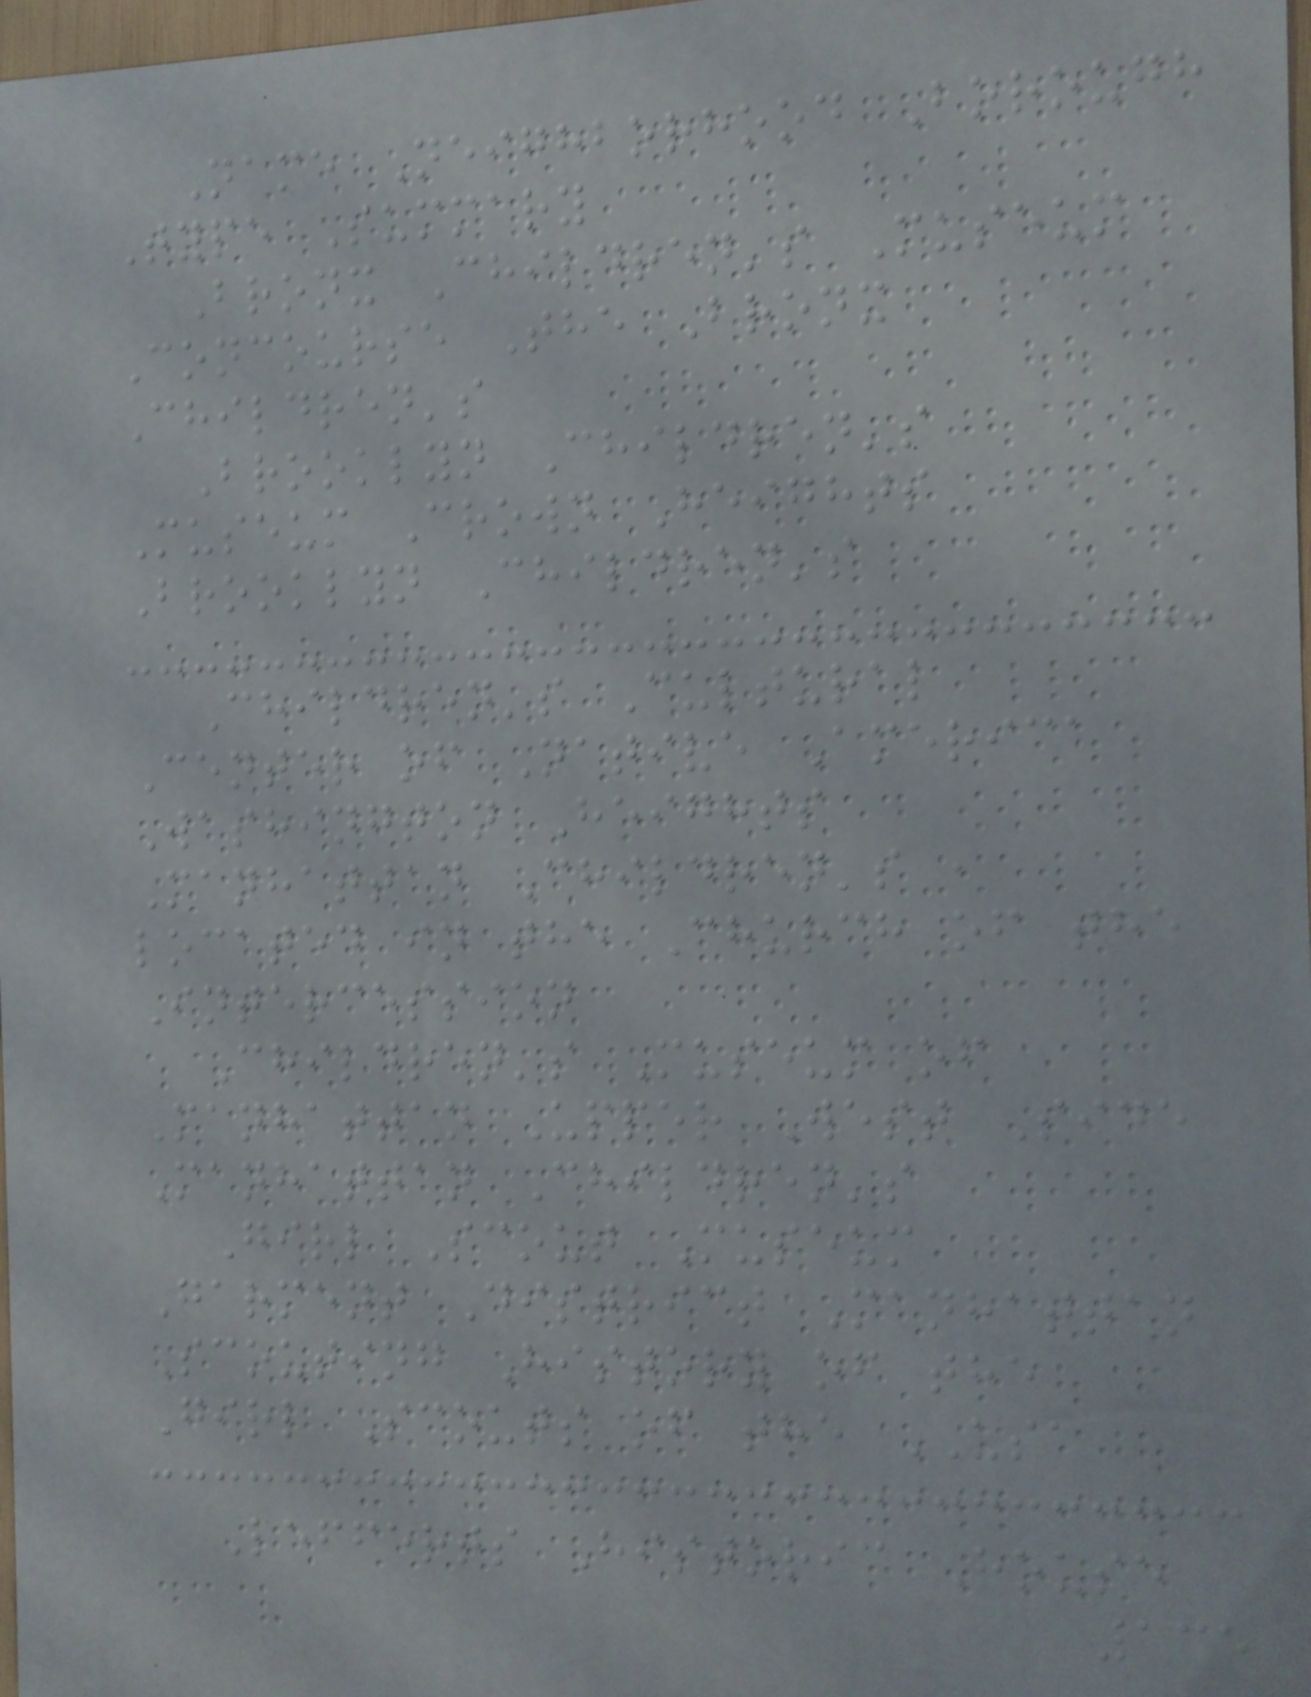Name Neighborhood Borough
Type Summary
Bronx Children's Museum
Concourse The Bronx
Children's
Brooklyn Children's
Museum Crown Heights
Brooklyn Children's
Children's Cultural
Center of Native America
Washington Heights
Manhattan Children's ,
located in the Church of the
Intercession
Children's Museum of
Manhattan Upper West Side
Manhattan Children's
Girl Scout Museum
Garment District Manhattan
Scouting History of the
Girl Scouts of the USA
Lefferts Historic House
135
